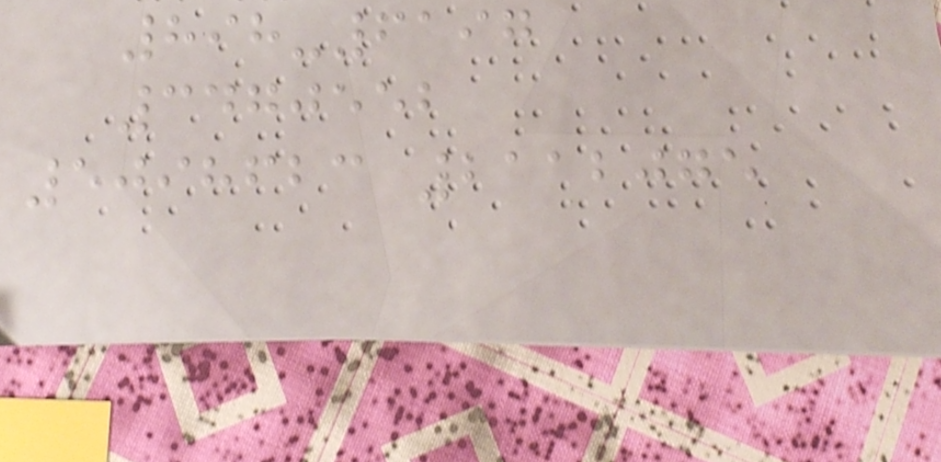898-6197
3470552
5098623 2112075
